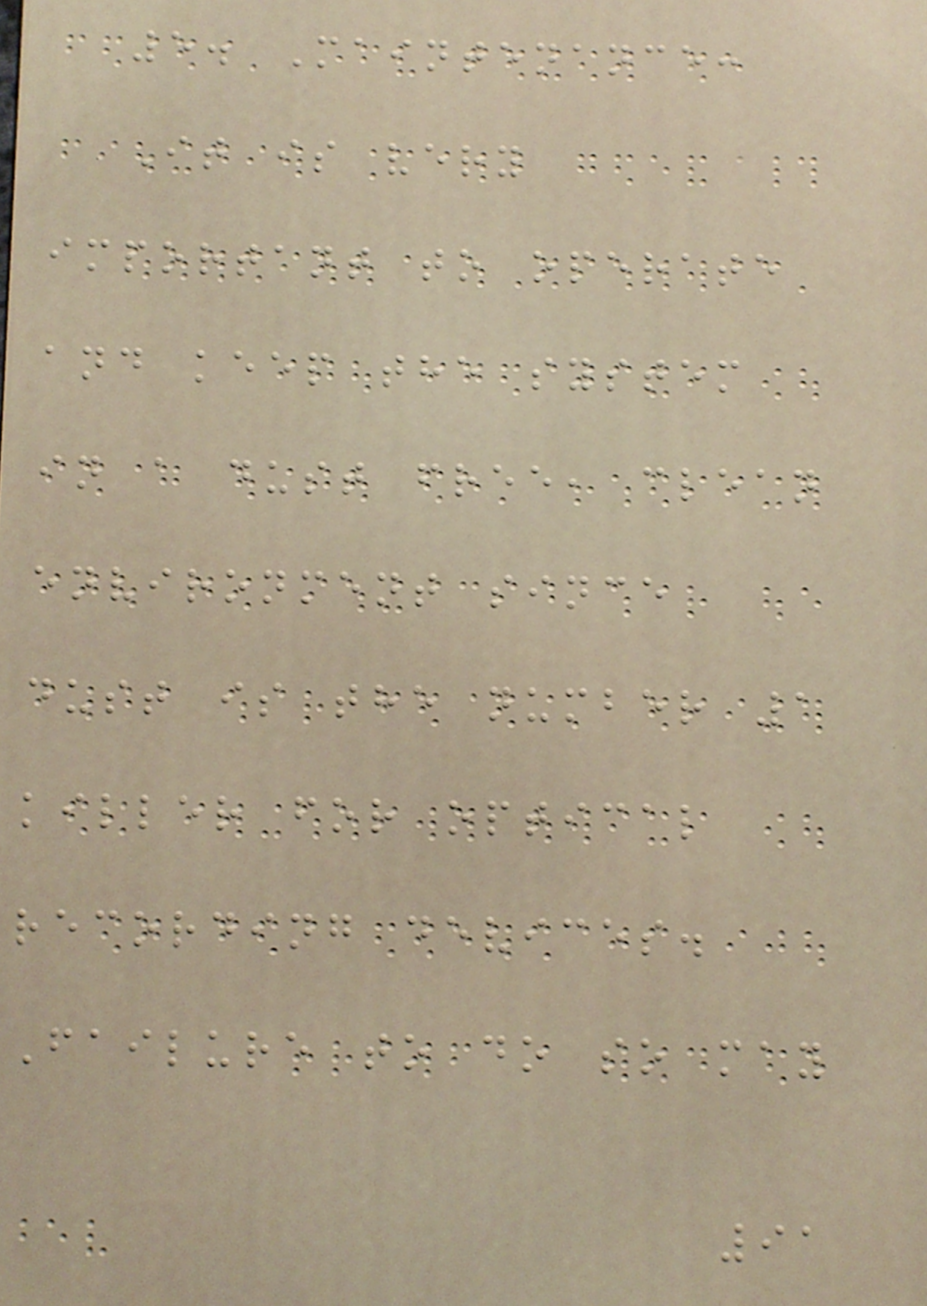5. Maintenance:
It is very
important to operate
and keep the system
in a dust free, clean
environment since
dust is the number 1
killer for optical
recording devices.
Failure to do so may
91
